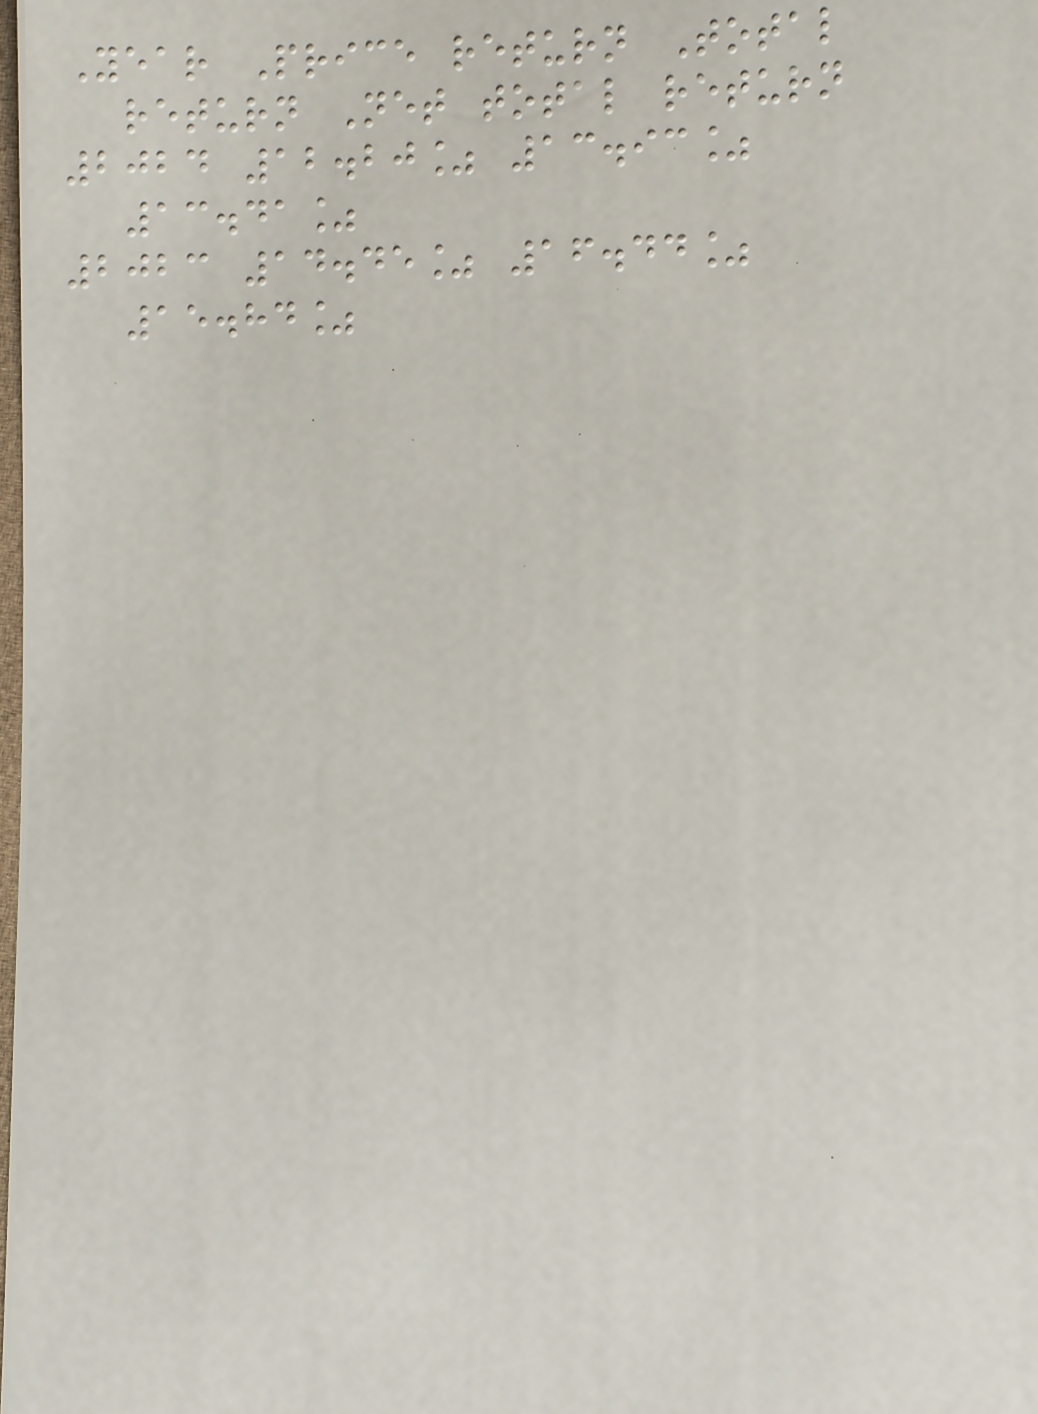Year Price return Total
return Net total return
2024 12.20% 13.93%
13.41%
2023 14.45% 16.44%
15.84%
